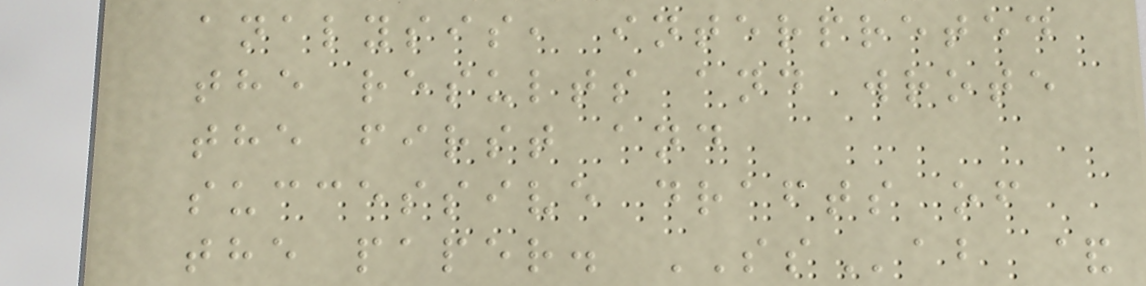analysis, interpreted
the results and wrote
the first and
successive drafts of
the paper. SSab &
